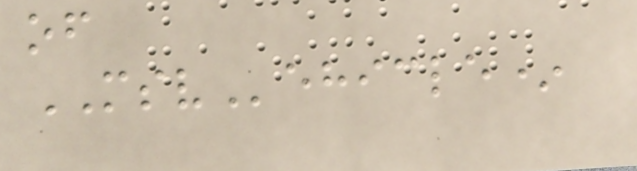of
MSVehicle*
